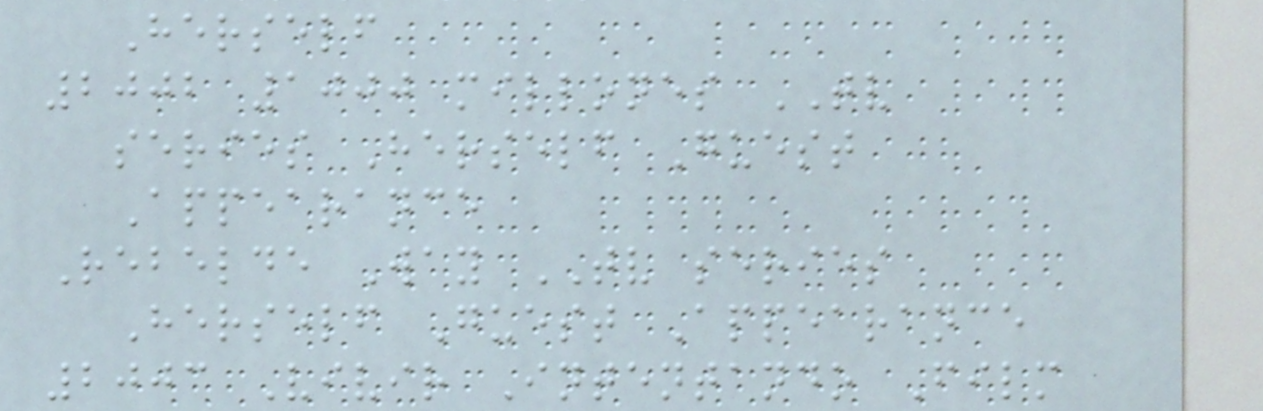Herself
2002 1000 millones TV
series Herself Guest
Appearance
Rebelde Way TV series
Herself Guest Appearance
2003 Vivir Intentando Film
